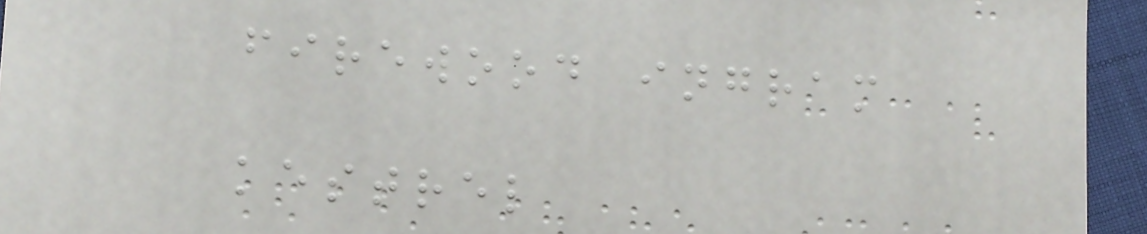firewood ingram
kestrel
